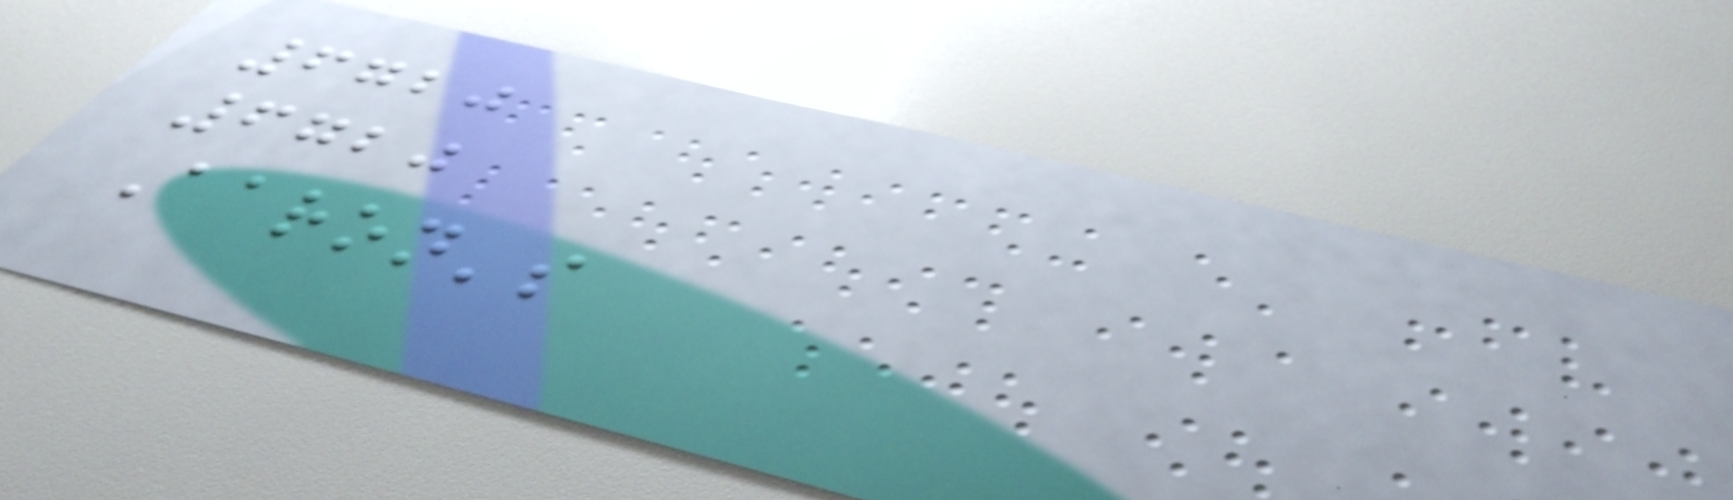6720
6720
Aaron's
